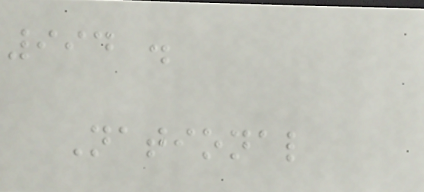994 .
National
